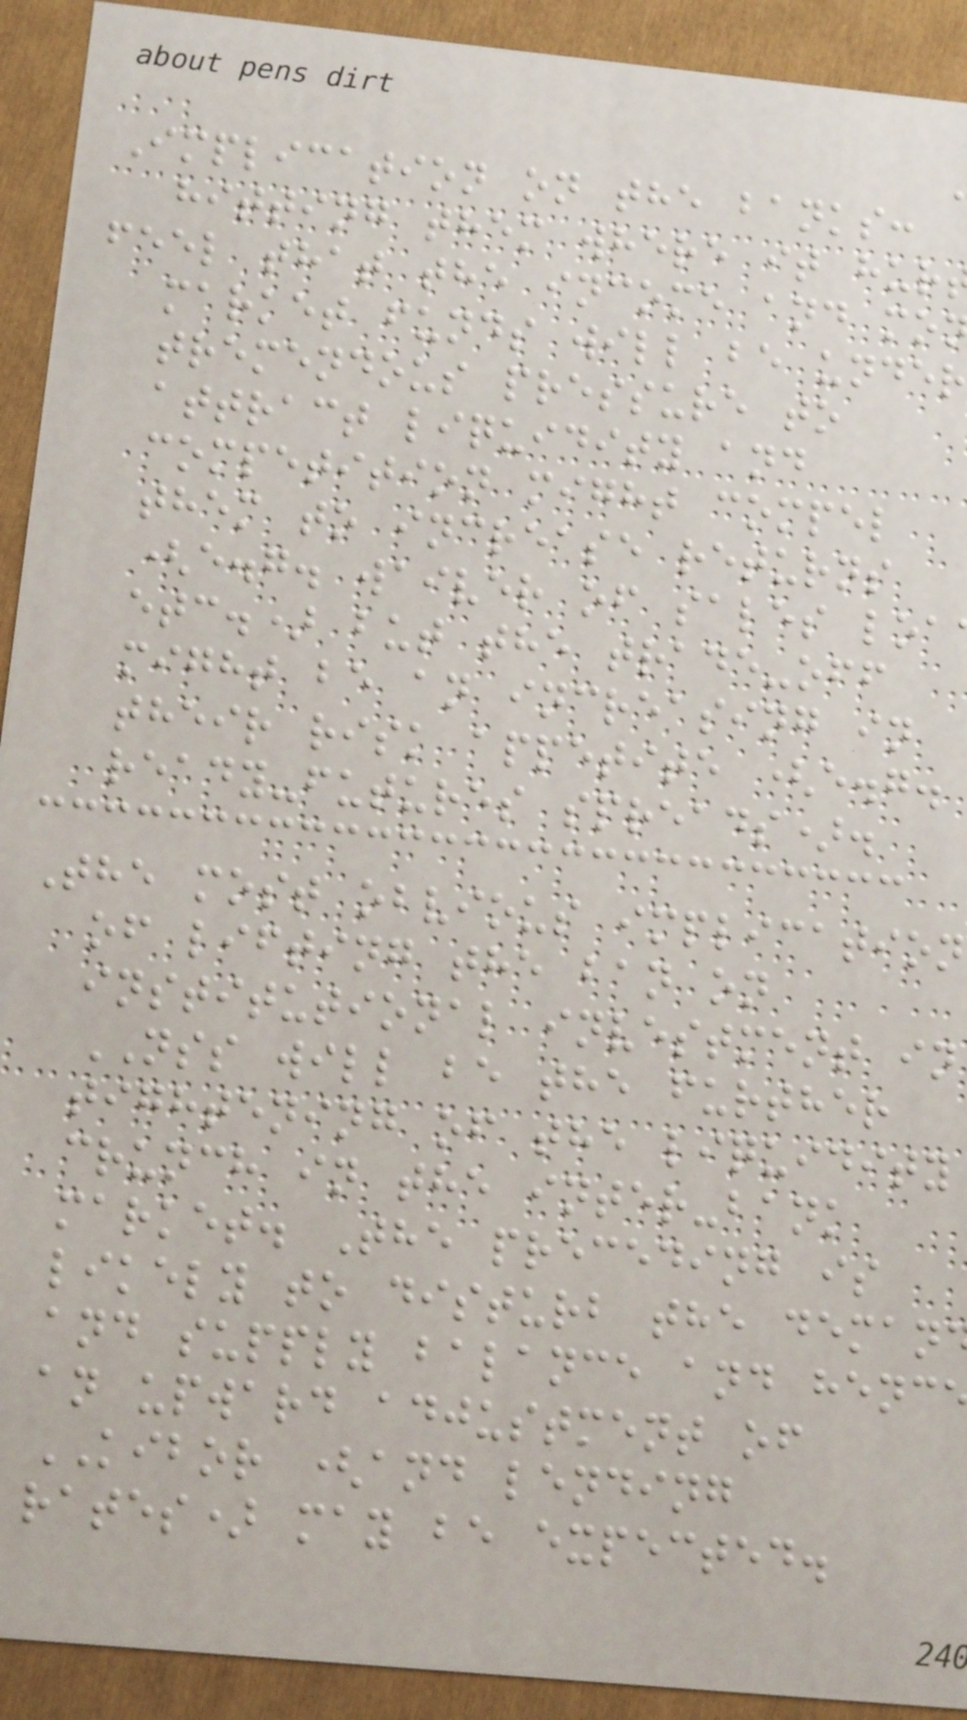Implication on the banks:
hitting them where it hur
feel that the income and mo
market funds will be under
tremendous pressure to
attract liquidity and
competition might compel
them to increase returns
(e.g. waiver of sales loa
etc.) but the trade-off
might be an increasing in
their risk appetite (e.g.
ready-futures spreads).
The most obvious implication
of lifting the ban on
institutional investment in
NSS will be the further
tightening of the liquidity
crunch in the inter-bank
market. The preceding is
likely to disturb the deman
and supply balance and henc
an upward adjustment of
KIBOR (and lending
rates) may be expected.
